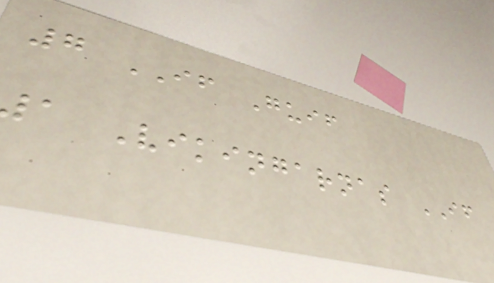7 IF Guif
1 Vikingarnas IF
